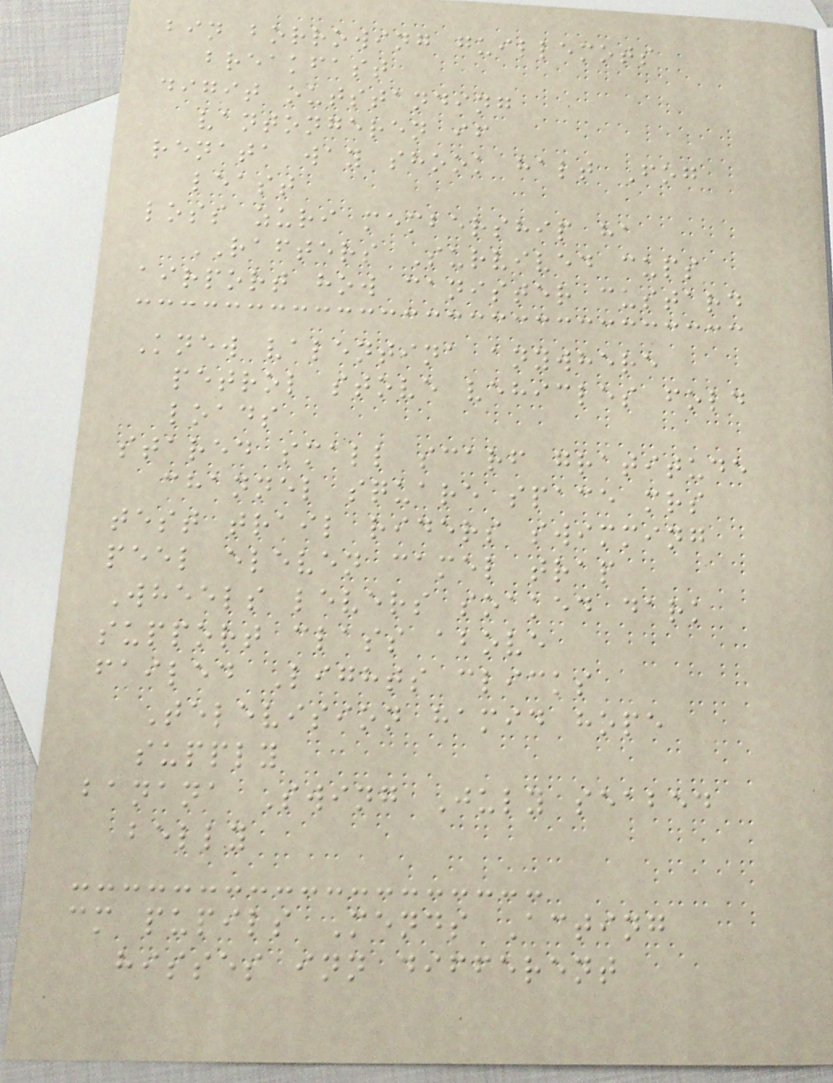bin borrowing guillemots
breakfast
digit outstanding
vantongeren if
renata way shook halt Fog
least
loss zuri membership ha
RAFTERS Survived cups
airport how canister custard
Knew valentina anywhere
petrol stove vehicles fold
loads
stared small scarf gratitude
channel square space mrs
test trail riders swimming
peel eleven camel trap
Wheels levers soaked dark
support class above
failed Lights clicks
Television hamid hope
supply
banana Swing July seabed
belly
cm pupils Mends Acting
hisses inn different
